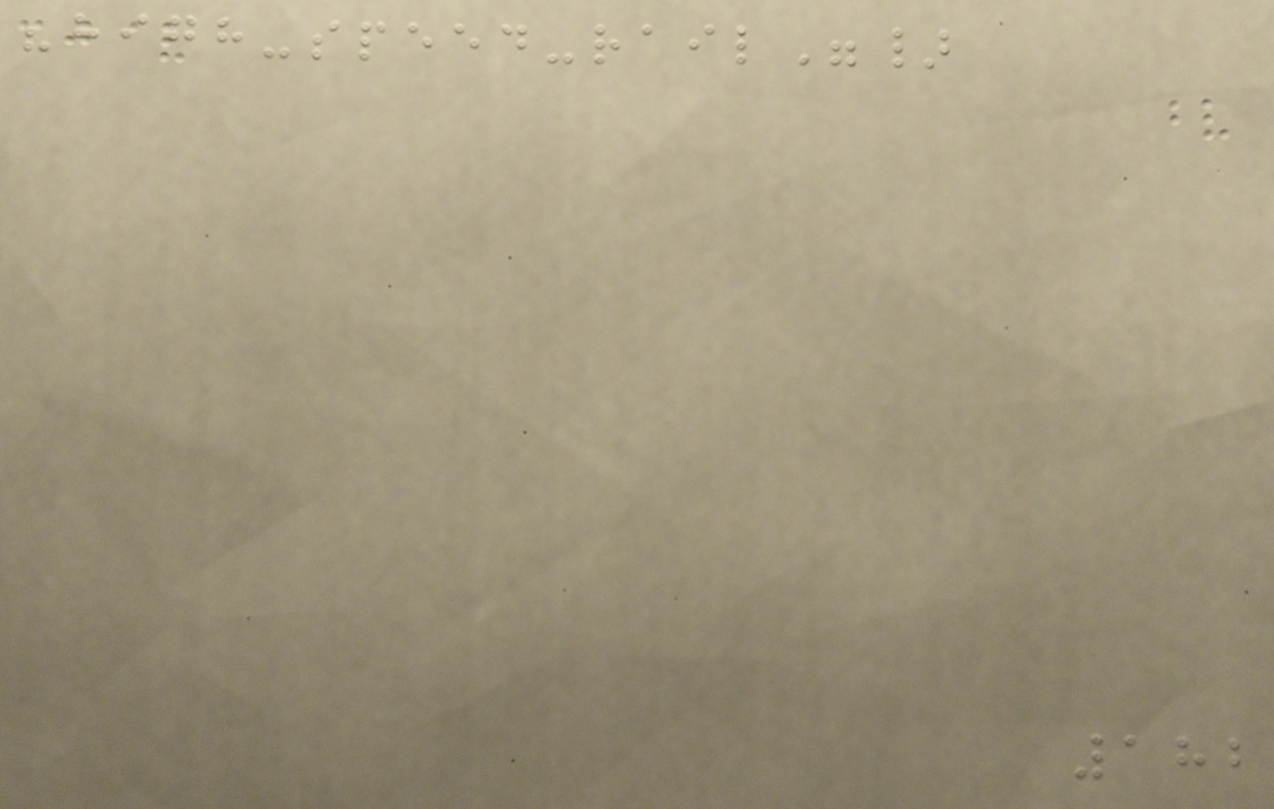"high-speed-rail"}
182
